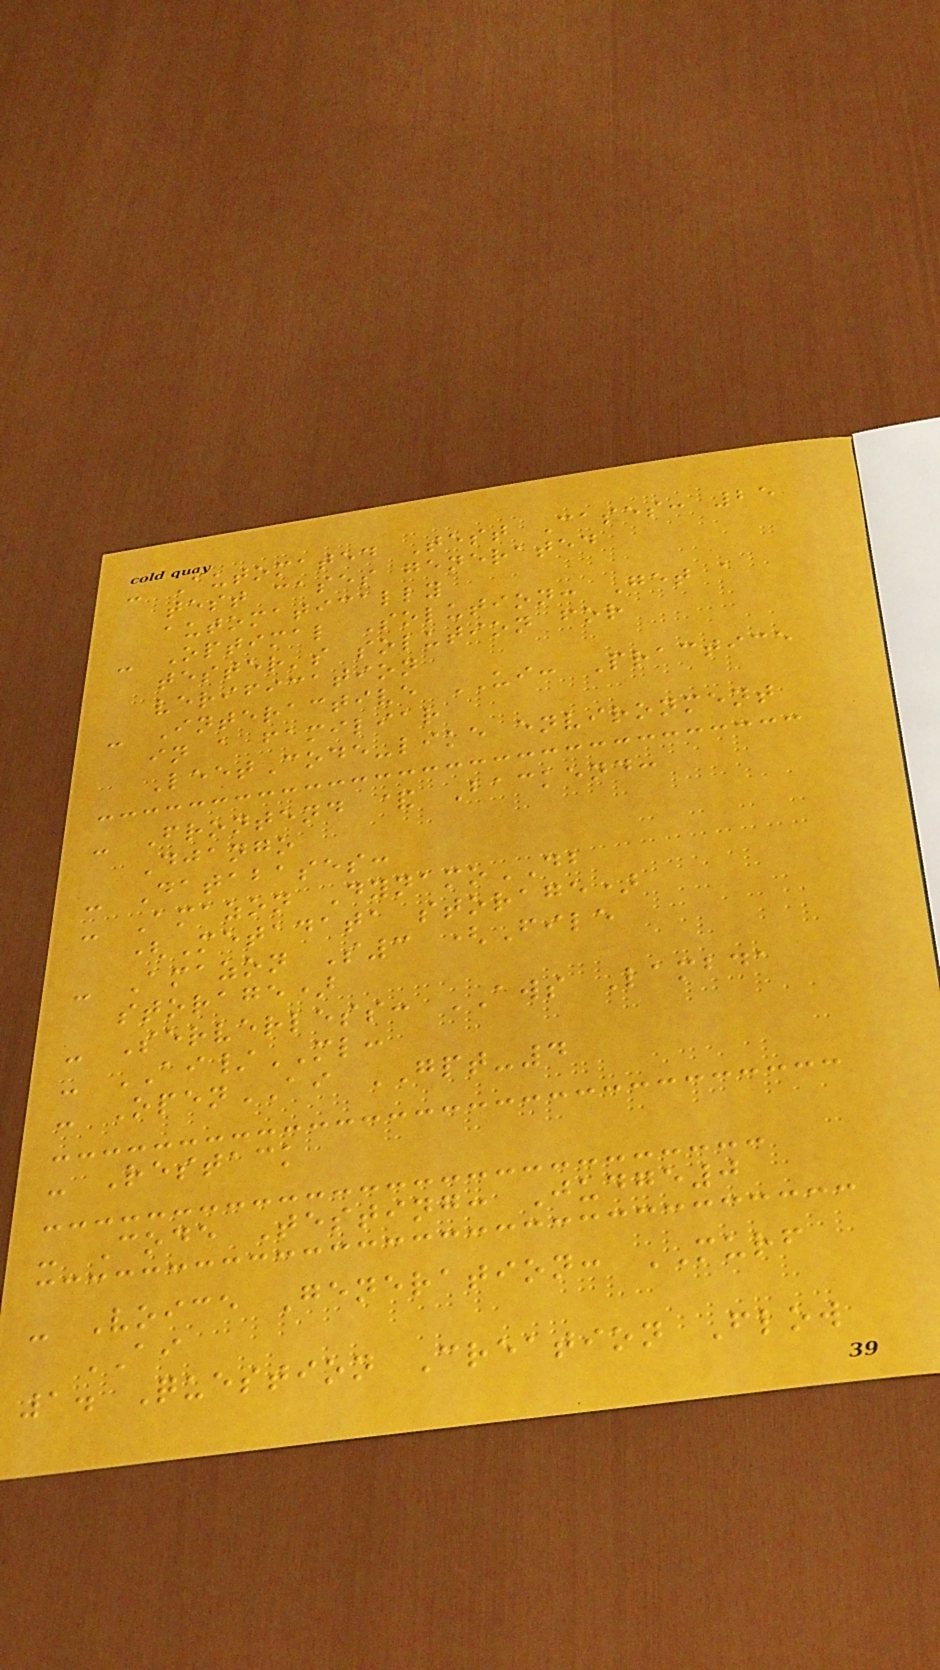- Automated Test Cases: 25
test cases generated
automatically
- Optimal Solution: Get a
tester's solution for
verification
- Interactive UI: Practice
in a familiar
LeetCode-like environment
- Frontend & Backend:
Django
- Databases:
- Amazon DynamoDB
(Metadata storage)
- Amazon S3 (File
storage)
- Serverless: AWS Lambda
- AI/ML:
- OpenAI GPT-4
- Restack
- Code Testing: Judge0
- Voice Generation: MURF
AI
1. Question Creation Flow
